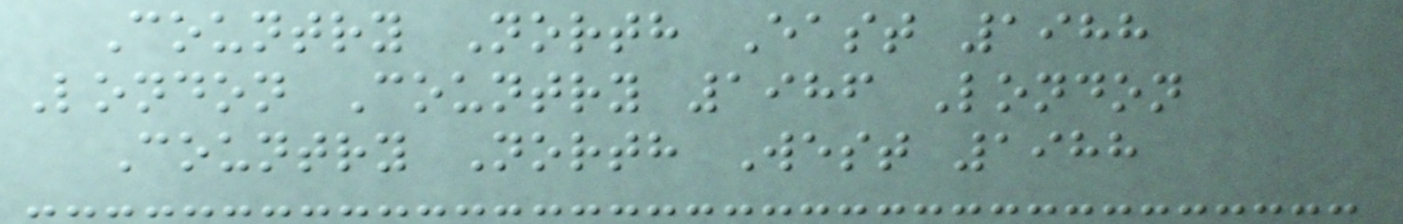Country North East 1988
London Country 1986 London
Country North West 1988
